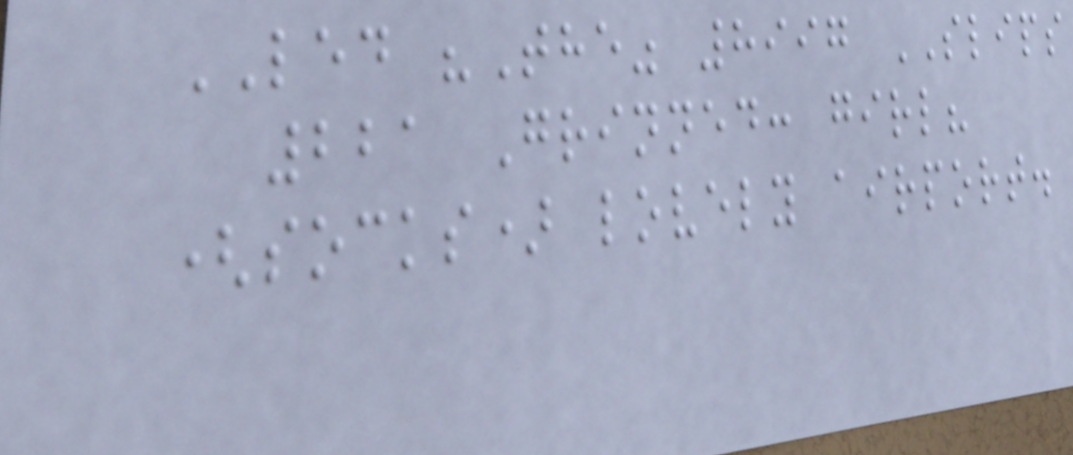LED "The" 8997 SLIPS
221 Grinned: girl?
(socks) lovely airport.
